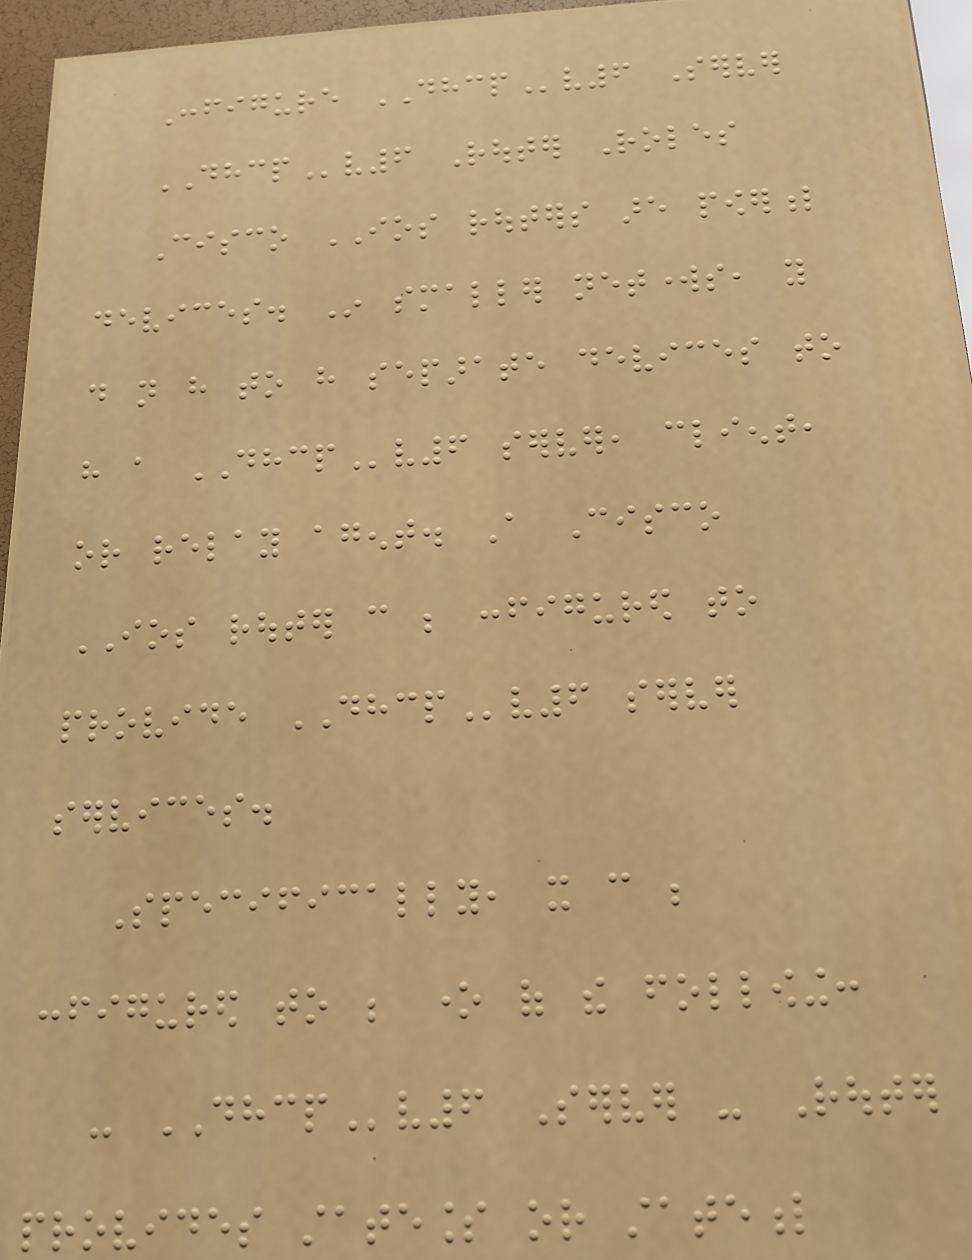Configure DHCPv6 Server
DHCPv6 Router Roles
Cisco IOS routers are powerful
devices. In smaller networks, you
do not have to have separate devices to
have a DHCPv6 server, client,
or relay agent. A Cisco
IOS router can be configured to
provide DHCPv6 server
services.
Specifically, it can be
configured to be one of the following:
- DHCPv6 Server - Router
provides stateless or stateful
